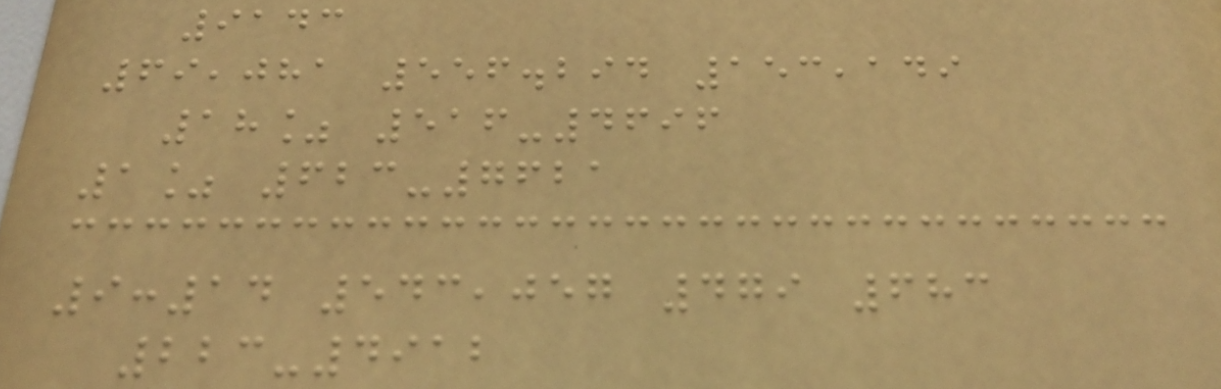9143
69,081 556.294 153,149
18% 516-4696
1% 623-7621
9:14 543,057 479 683
223-4912
